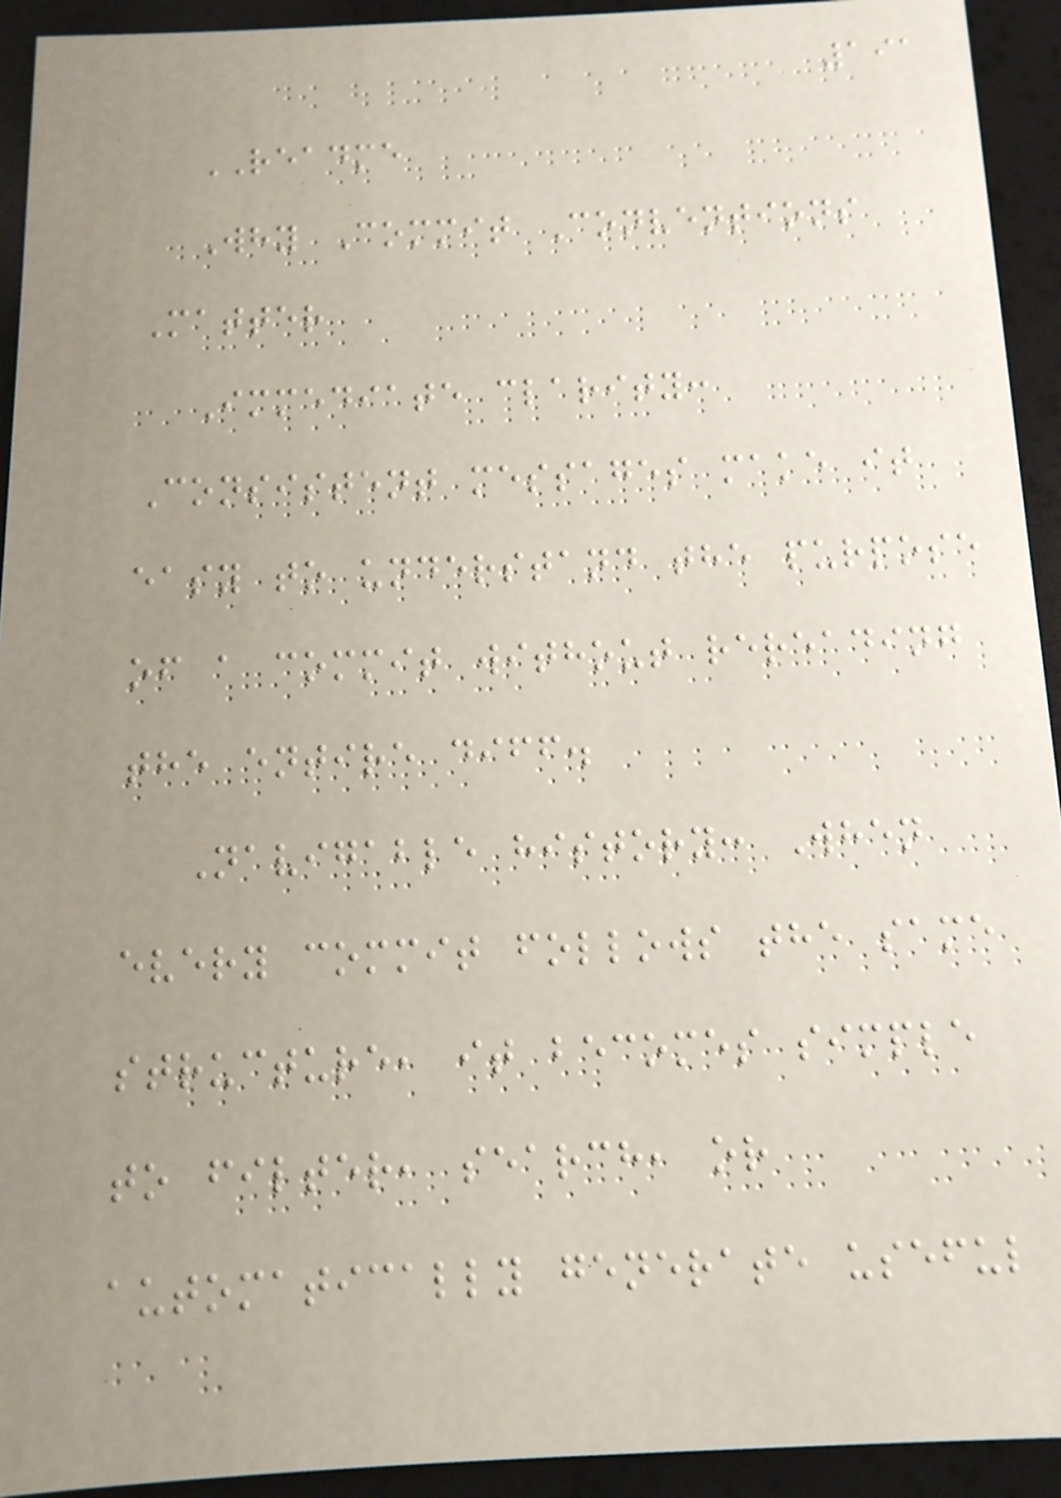191
README
Why Commit Conventions
Matter
Immediate clarity:
Consistent messages make it
easy to understand the purpose
of a commit without rereading
the entire diff.
Navigable history: When
every commit follows the same
structure, it becomes simple
to filter, search, or
automatically generate useful
